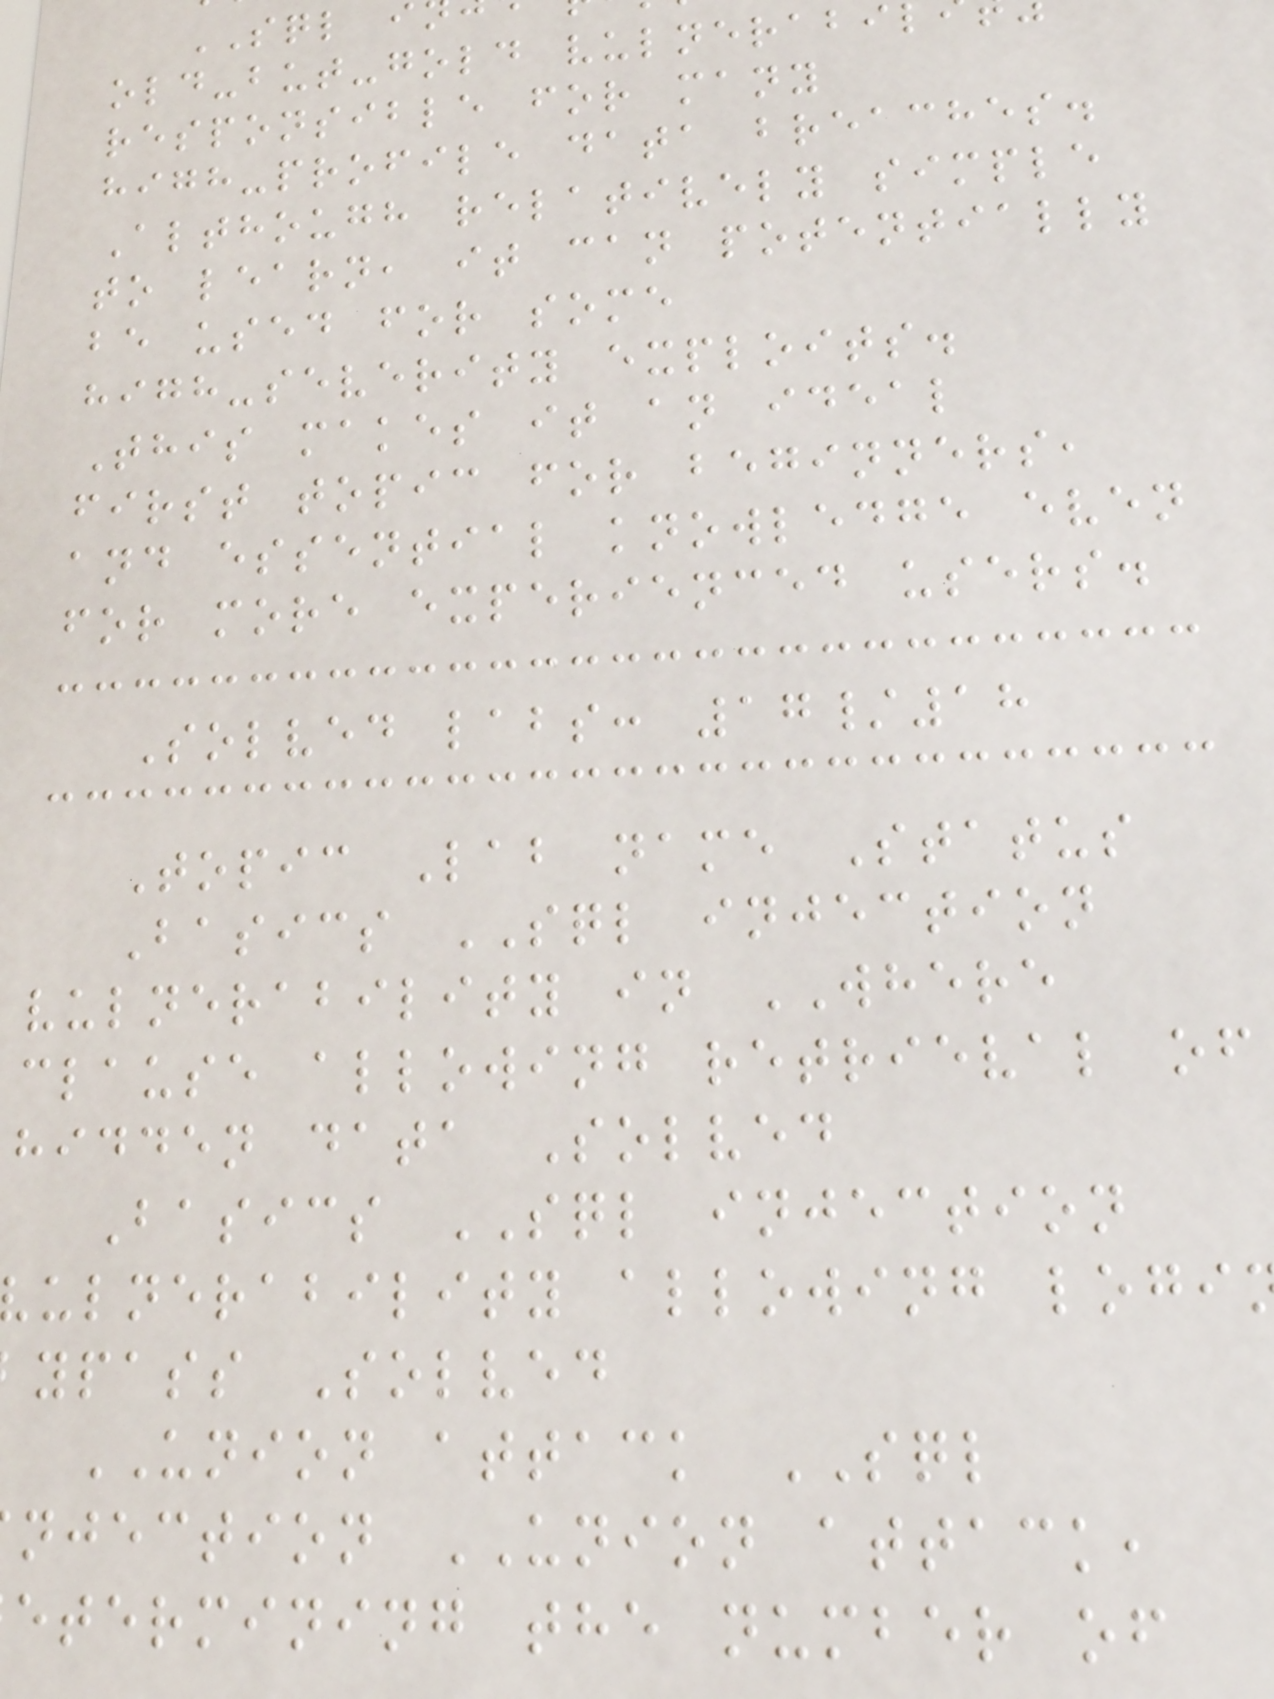SQL i
old-but-gold vulnerabi
responsible for many
high-profile data breaches.
Although relatively simple
to learn, it can potentially
be used for some
high-severity exploits.
This makes it an ideal
first topic for beginners,
and essential knowledge even
for more experienced users.
Solved labs: 17/18
Topic Lab name Status
Basics SQL injection
vulnerability in WHERE
clause allowing retrieval of
hidden data Solved
Basics SQL injection
ulnerability allowing logi
ypass Solved
UNION attack SQL
njection UNION attack,
etermining the number of
